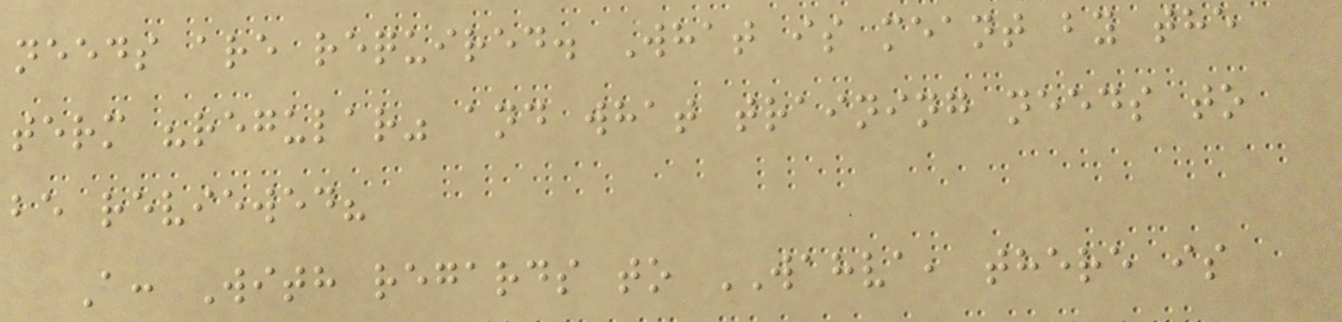needs are required. What is meant by the
term "regular" and what training needs to
be reviewed?
A: With regards to WAHVA, there is
